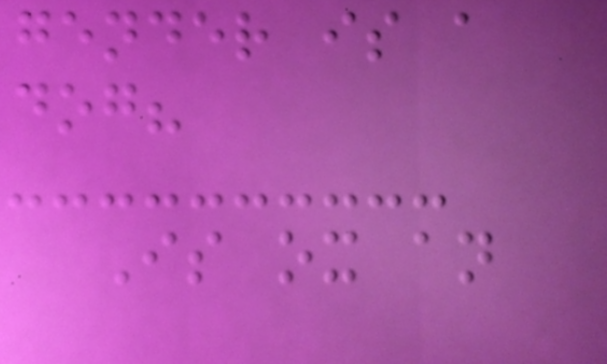gender is a
dog?
Is ox an
